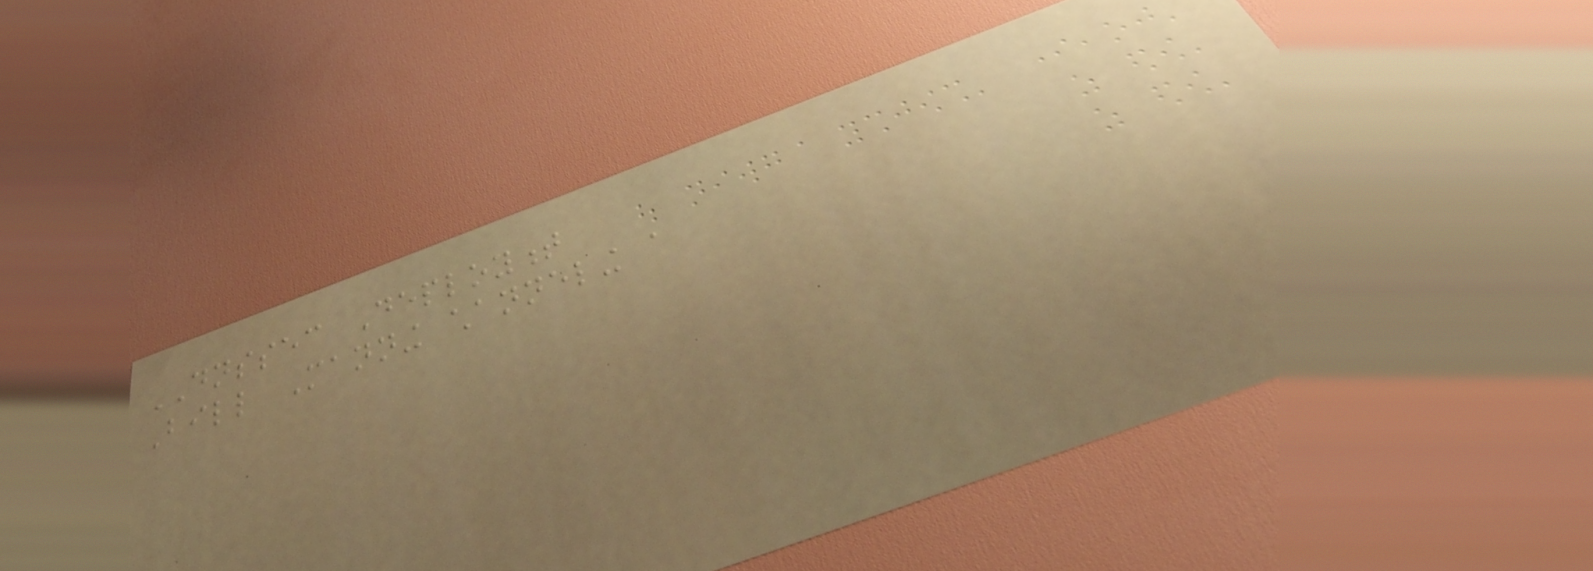DNSSEC Deployment
Bill Manning channeling a
